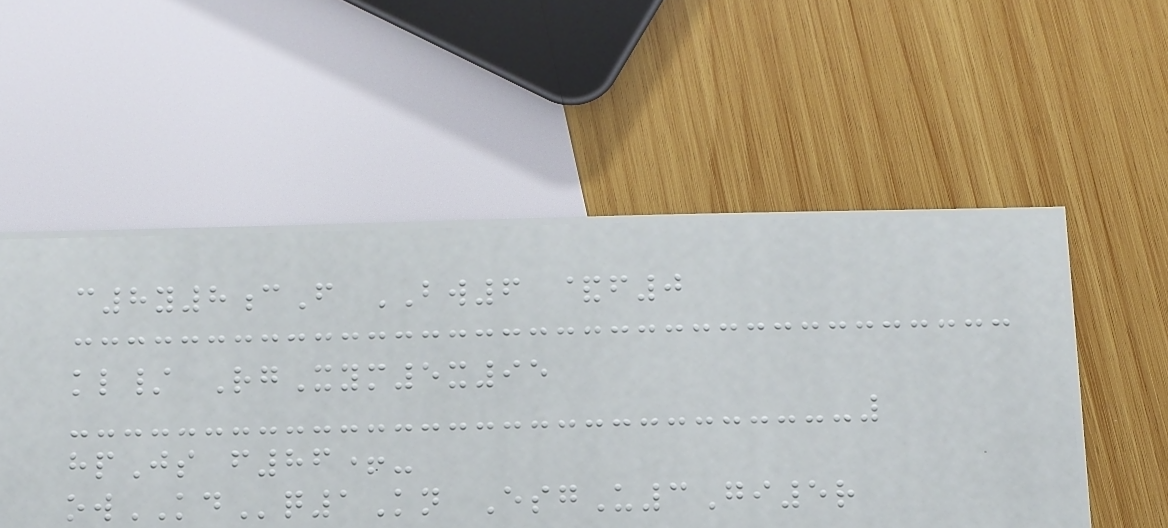c8y8cF BW6 &f0
kl/ RgXym5x95
hpJs f86+-
owKDq1Kn EsgU3Gi5r
